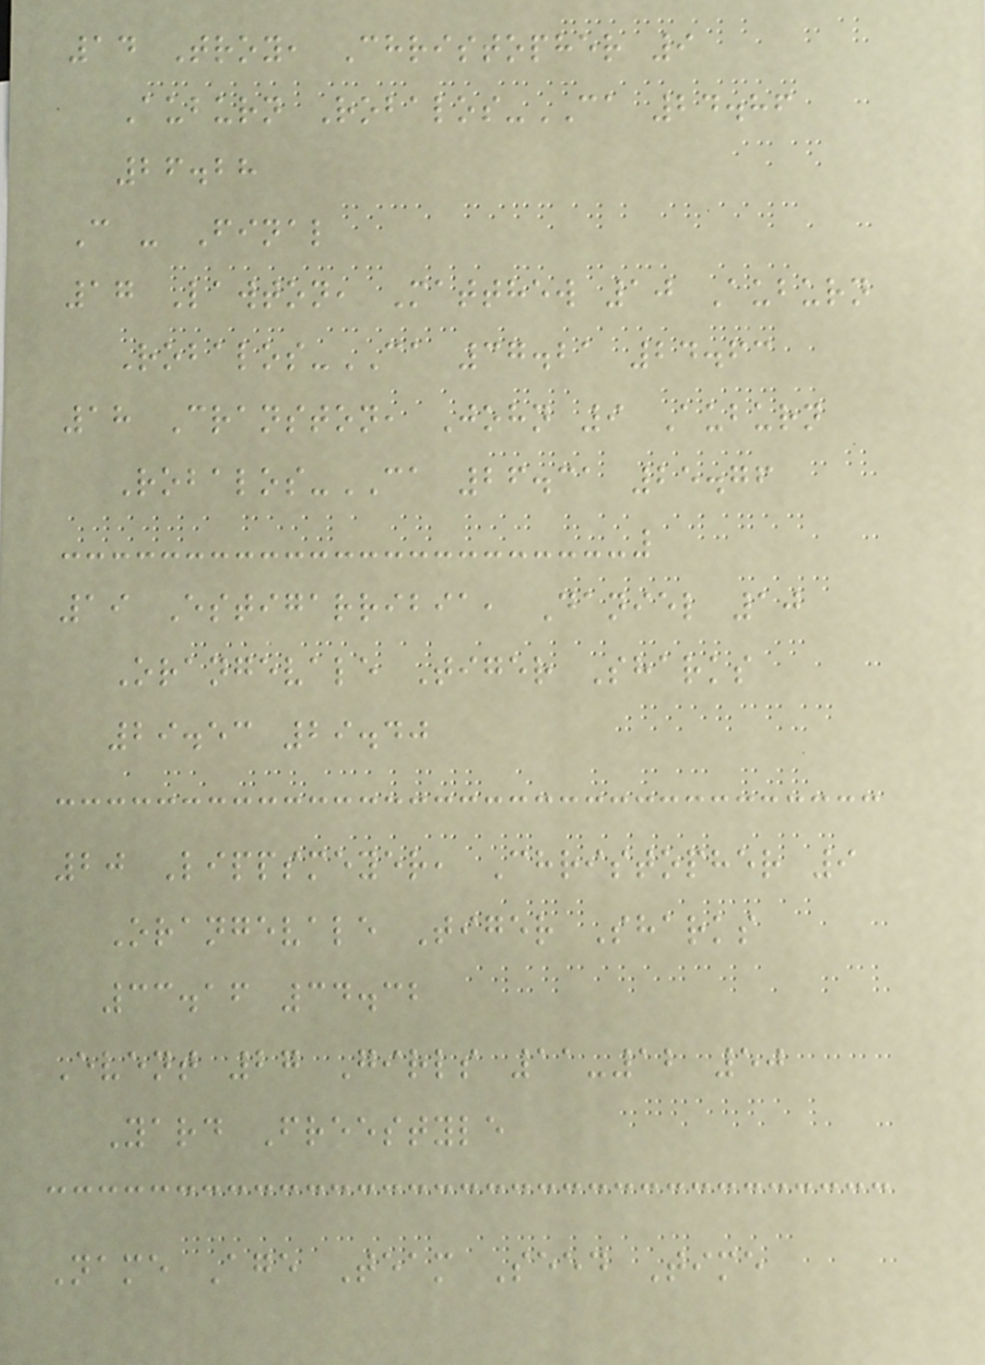14 Troy, Christopher 9
Auburn Robalos-CA 24.86
26.28
C - Final
17 Lawton, Matthew 10 Auburn
Robalos-CA 37.21 24.63
18 Cranston, John 9 Auburn
Robalos-CA 26.31 25.76
19 Estigarribia, Daniel 10
Orangevale Tiger Sharks
29.53 29.40
20 Lippsmeyer, Christopher 9
Orangevale Tiger Sharks
33.16 34.32
Event 27 Girls 11-12 50
Yard Freestyle
Name Age Team Seed Time
